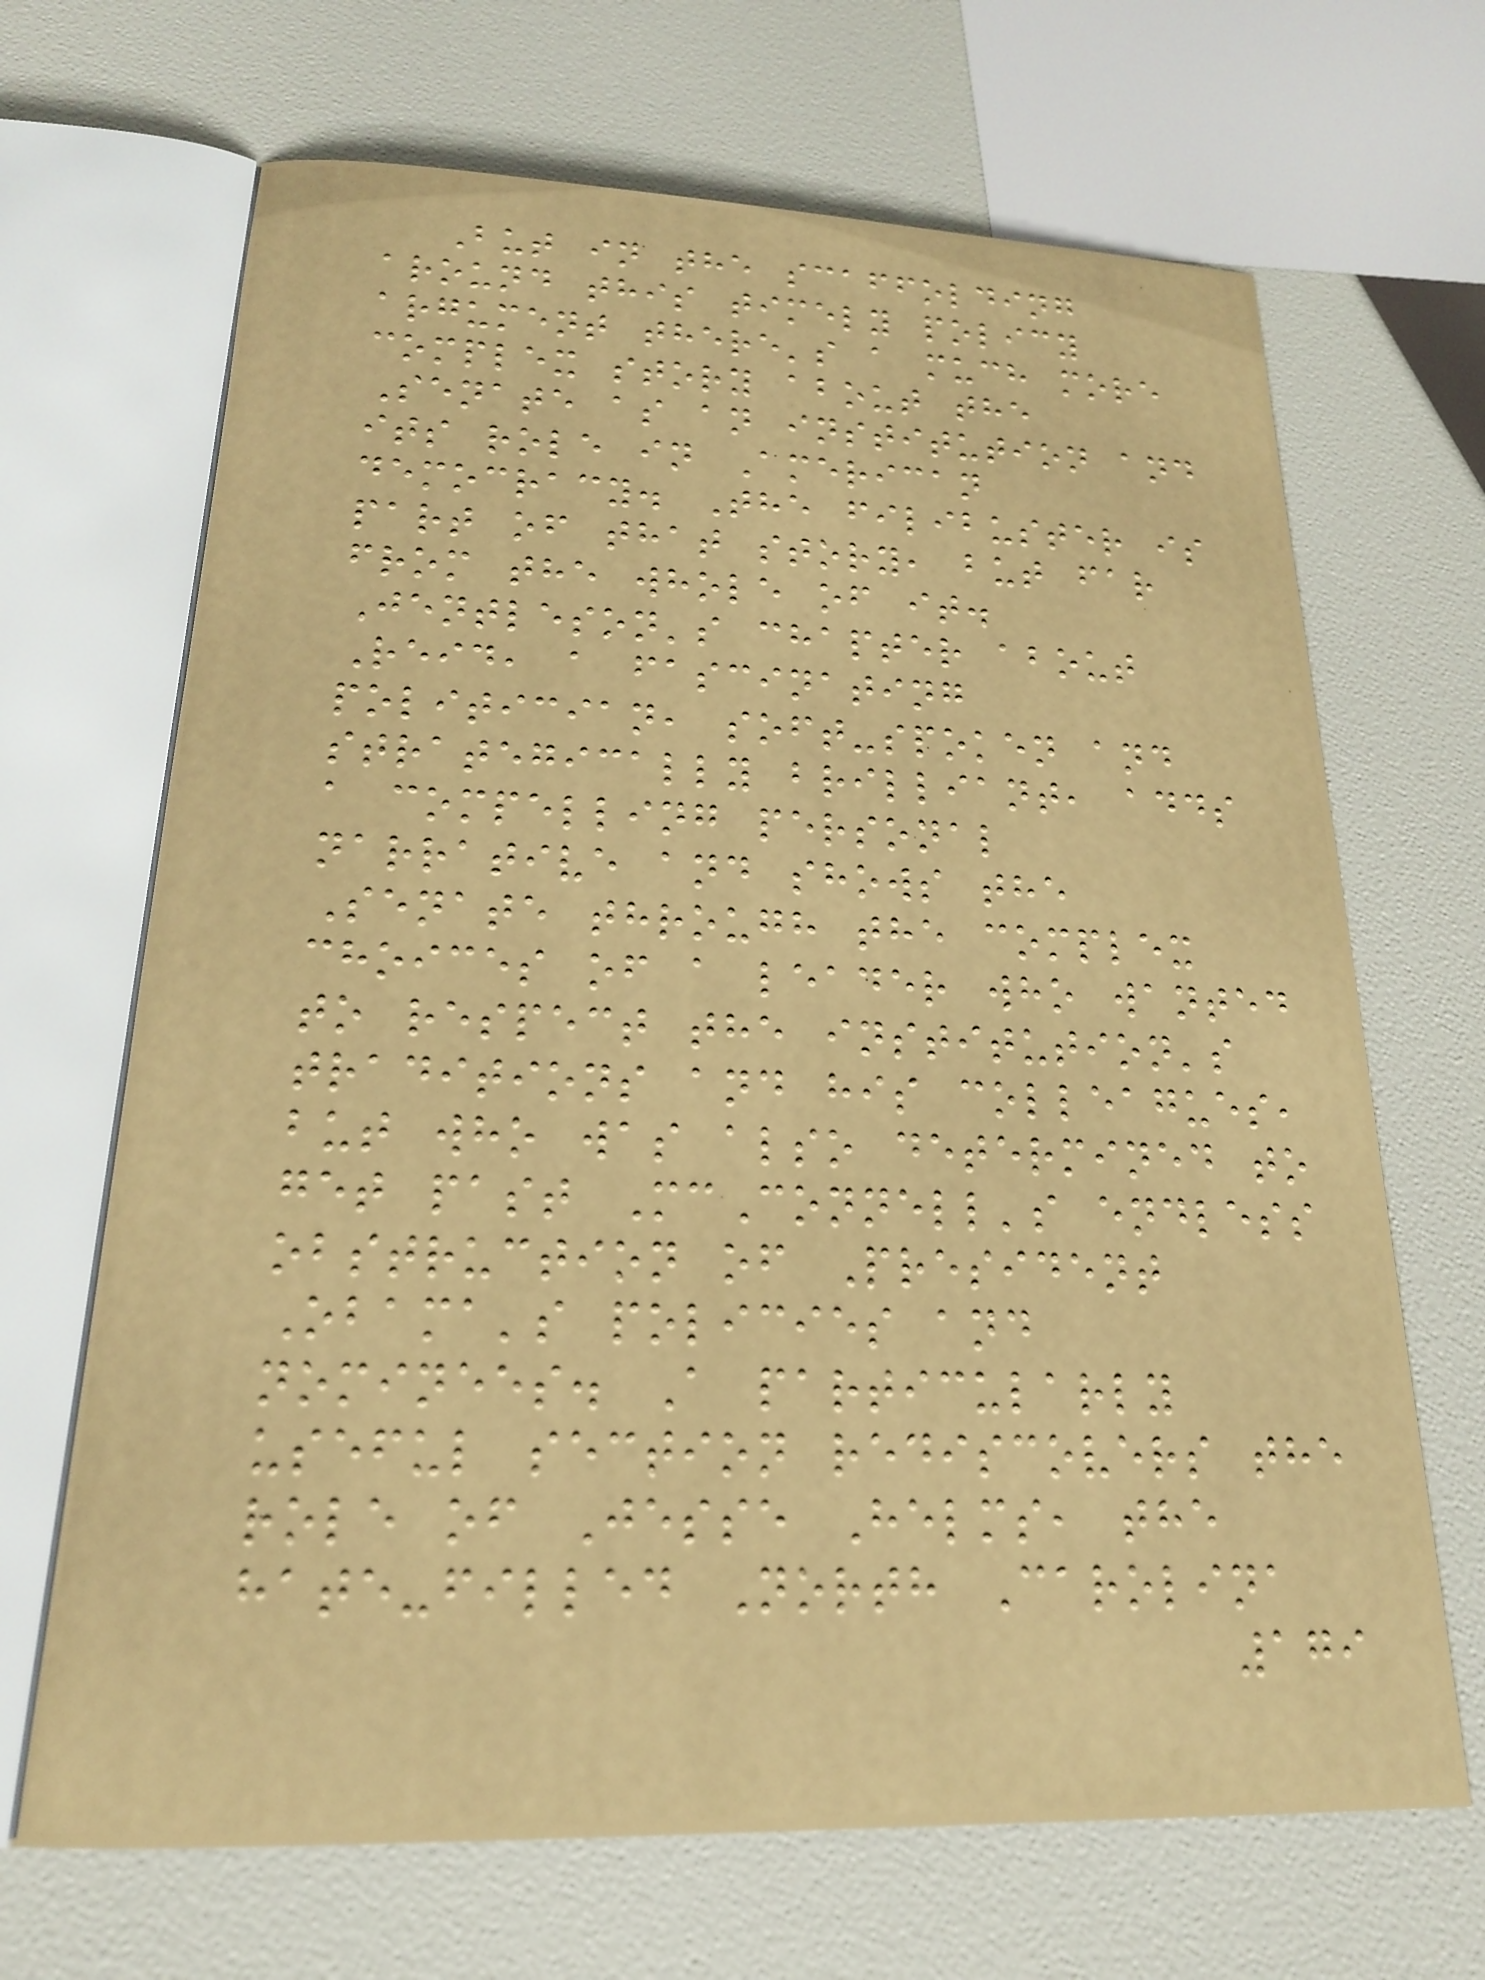But in the scaffolding
around this timely policy
argument there's a much more
complex story about the
Senate as an institution and
its role in American
democracy. The filibuster is
part of that story, but far
from the whole of it.
Jentleson's chapter about
Reid, a fascinating
politician, soft-spoken and
strategically brilliant, adds
a compelling personal
narrative and shows the
Senate through the complex
choices of a leader who wanted
to respect the institution's
traditions and his colleagues,
but who was also determined to
get past McConnell's endless
obstruction of President
Obama's policies and
nominees. A particularly
useful section rediscovers the
role of Jesse Helms, the
hate-filled North Carolina
179
